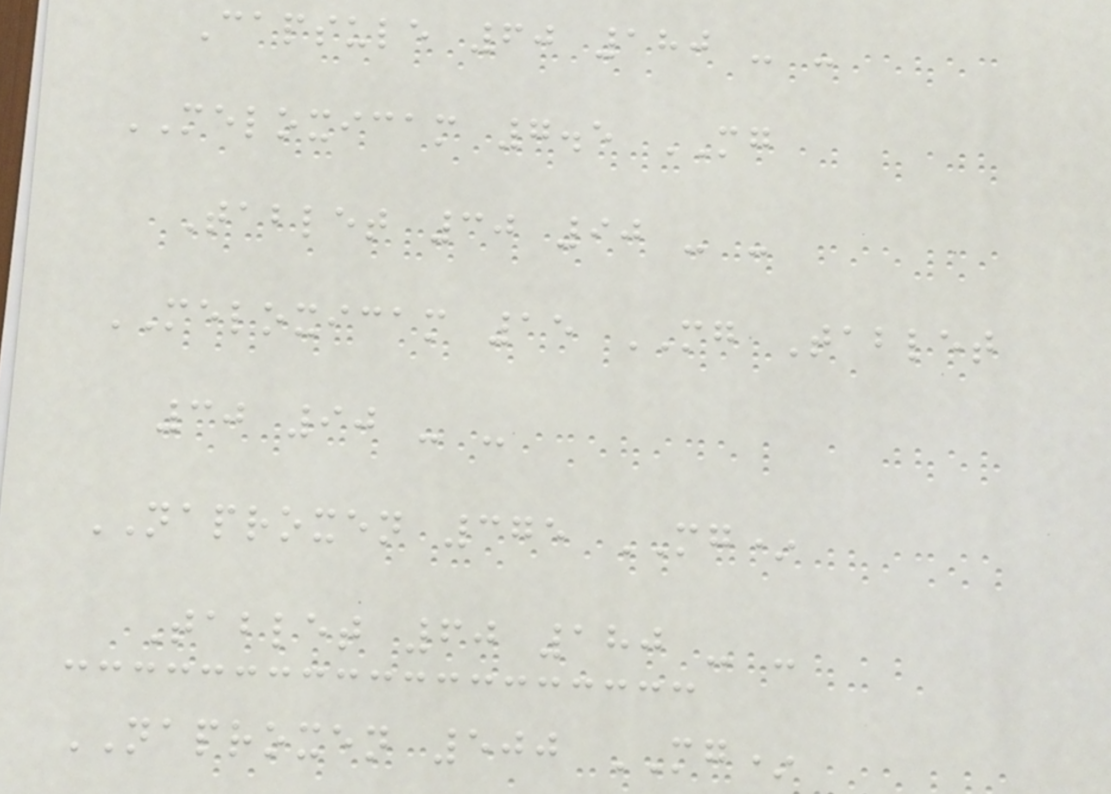Capsule 60 180 - -
MELOXICAM 7.5 MG
Tablet 30 90 - -
MELOXICAM 15 MG Tablet
30 90 - -
NAPROXEN 375 MG*
Tablet 60 180 - -
NAPROXEN 500 MG*
